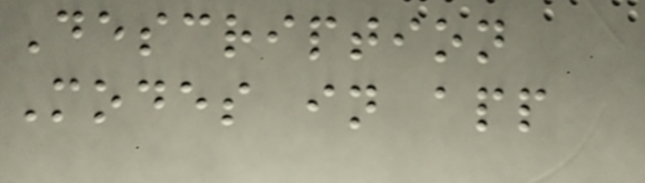Description
Modes in app
